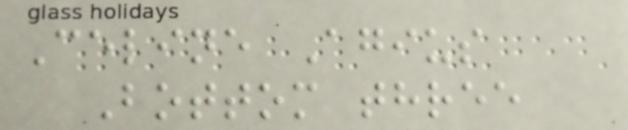Celine Agius
Bottom three
